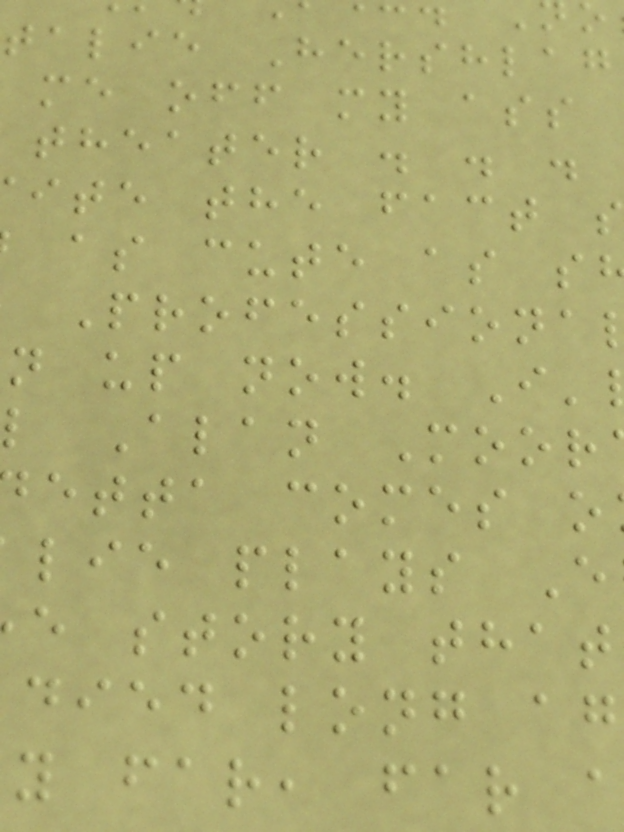talie Hershlag
me off my ass
theater . . .
ite the fact
as cute as s
Professiona
n up now. I'
l Alan Moor
etta comes o
lie plays E
e story that
died long ag
y far, far a
